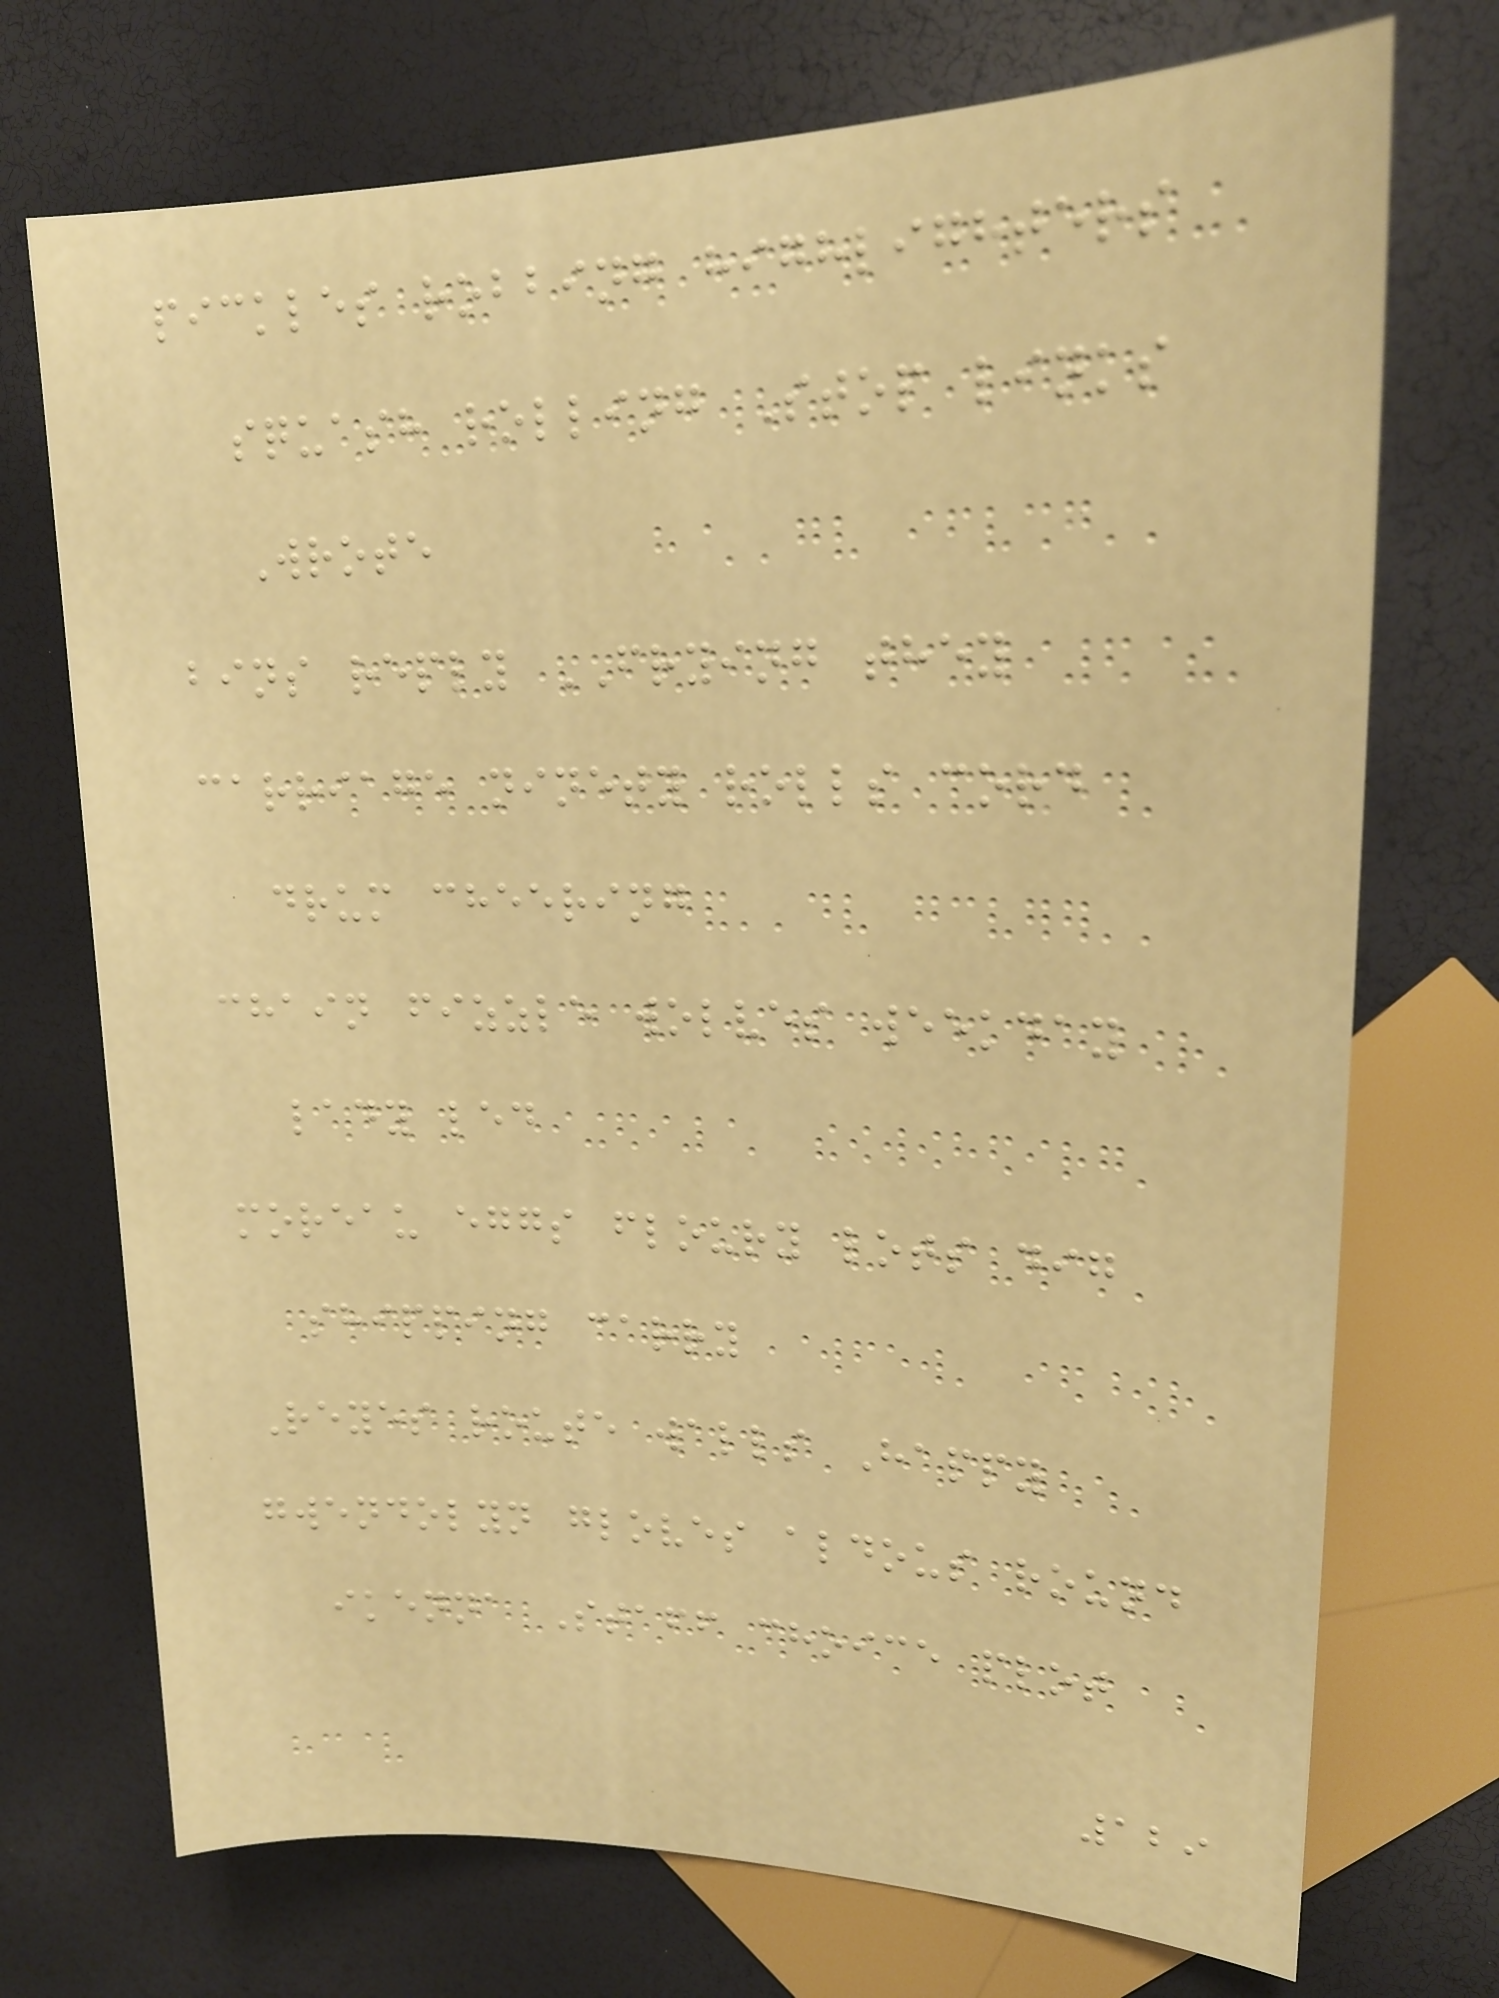pickles robbing highlighters
squash rolling Stop links
Wrote
bins reply FRYING they
carriage ninety rolls cord
drum cheering
chain fizzle wolves weekday
lady led
moreau eggs floury lots dig
shipping carry
Reyes route walls Happy
gwendolyn gloves aldous round
ikenna Staff choice plot
129
